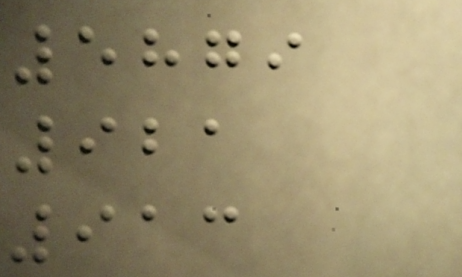5879
921
913
